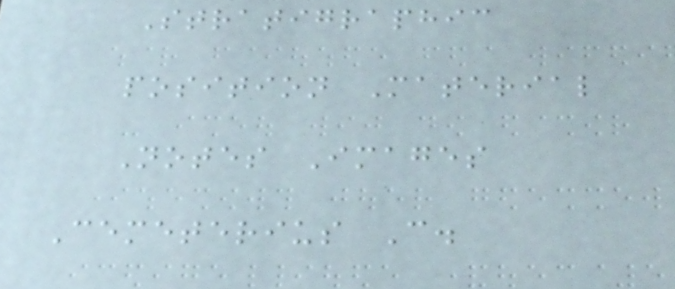Stratigraphic
position Material
Notes Images
Cemeterius C.
